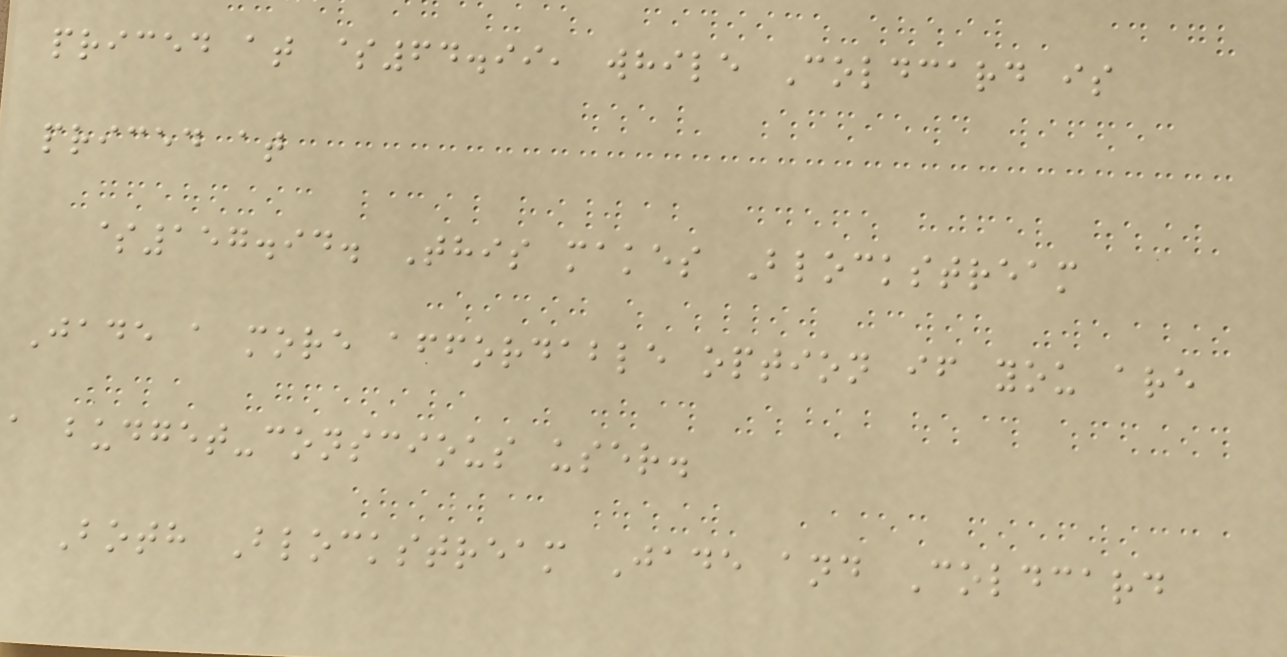priced at $64.99, while Coldcard is
priced at
$157.94. This makes Blockstream
Jade a more affordable option if you are
a budget-conscious user.
Both Blockstream Jade and Coldcard
